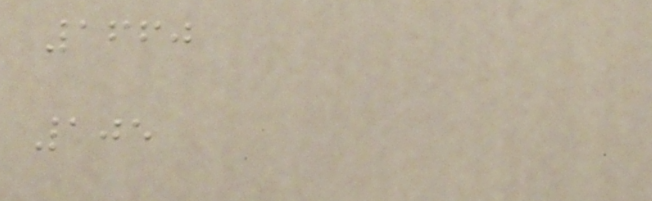1660
105
